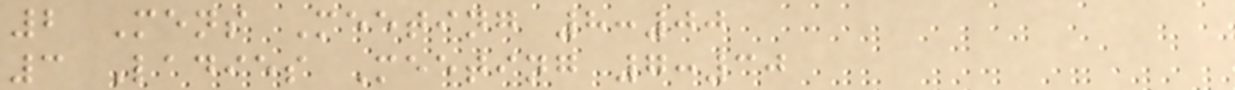2 Mens Meeting 8:00
3 Ladies Meeting 7:30
